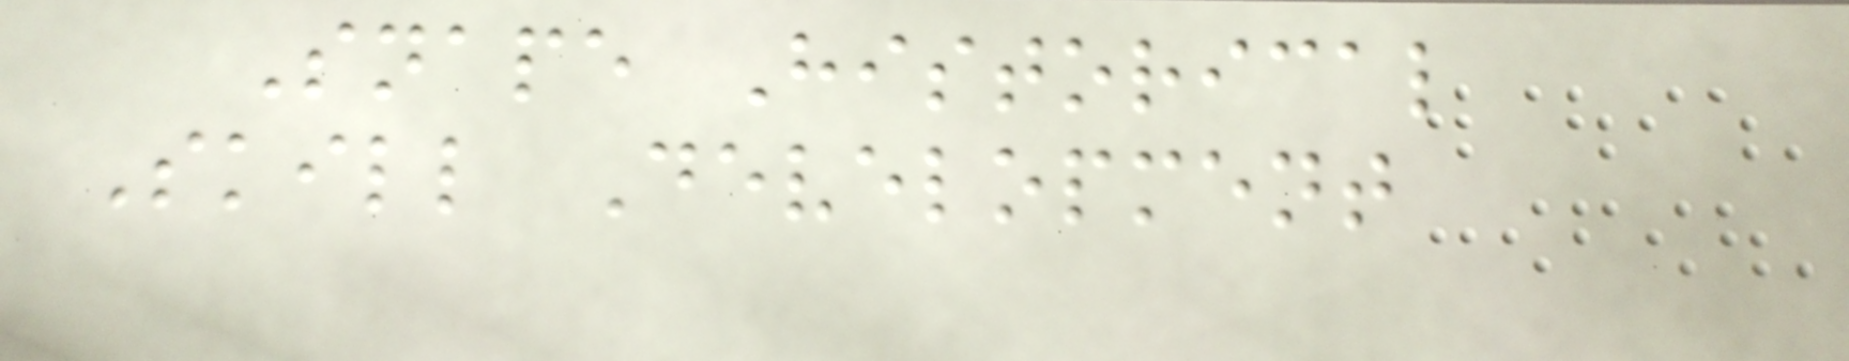Snape Historical
Skill Development
